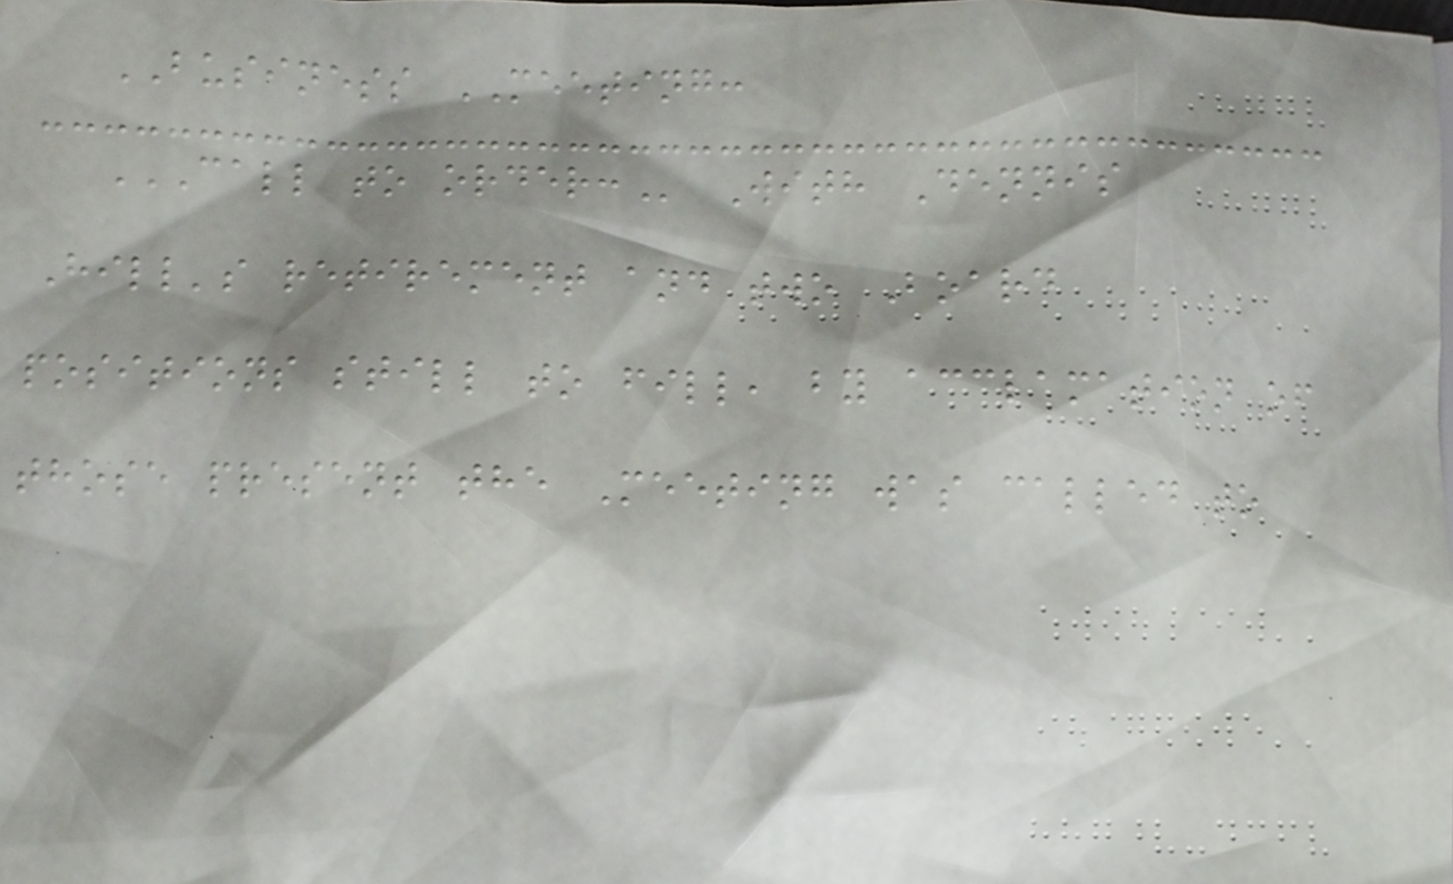BUSINESS MEETING:
CALL TO ORDER: With Dennis
Hill's retirement and two Board
positions still to fill, by acclamation of
those present the Meeting was called to
